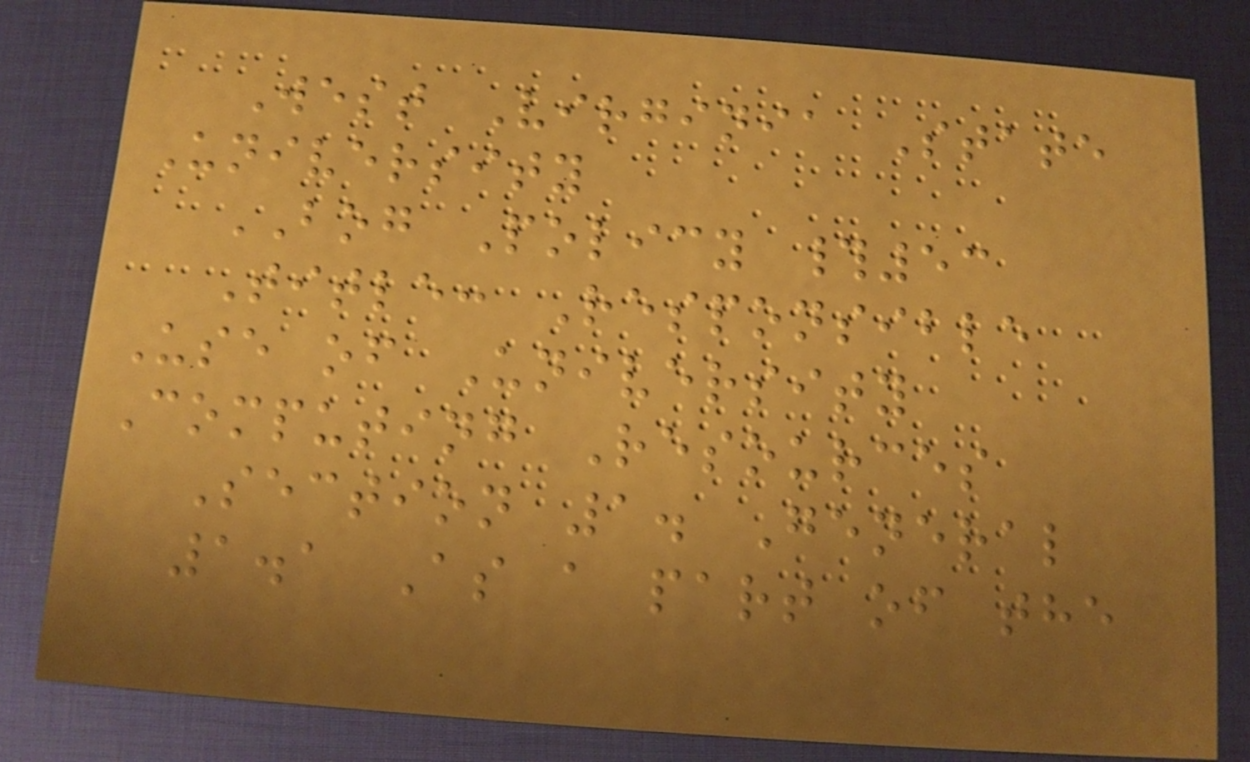West Virginia State
University
BOG Policy #53
Title: Responsible
Use of University
Computing Resources
Section 1. General
1.1 As a part of the
